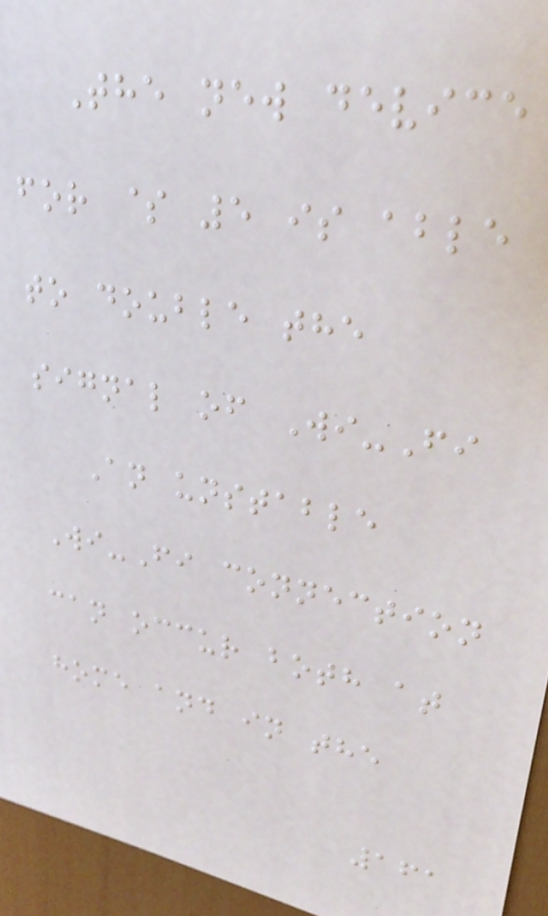The new device
for $ 5 is able
to double the
signal of Wi-Fi
An unstable
Wi-Fi connection
can occur both at
home and in the
161
